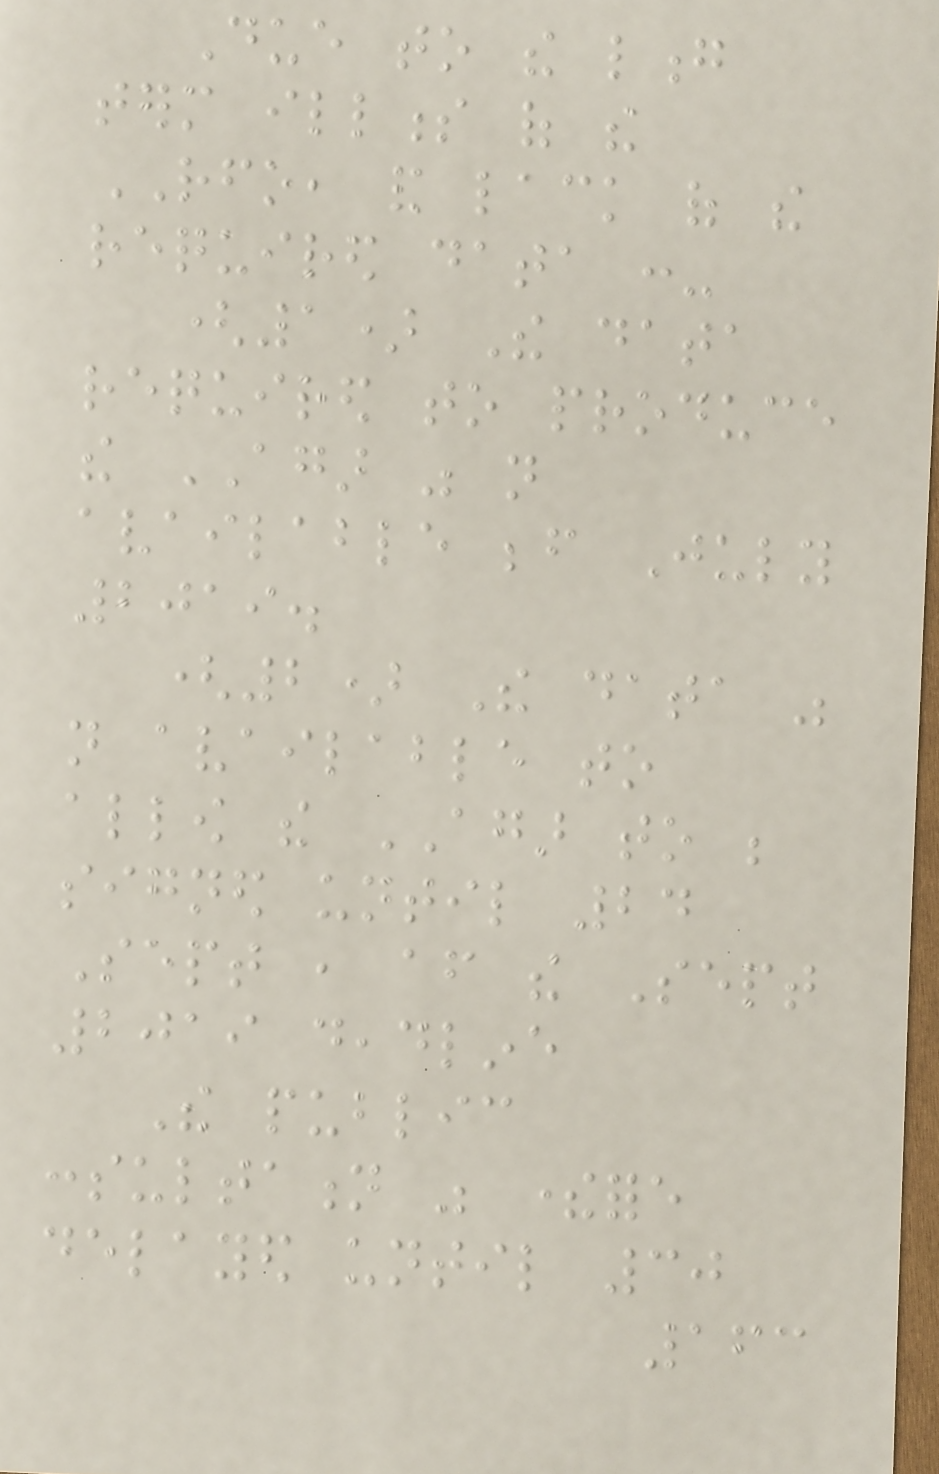Due to the long
term illness of the
RFO, and lack of the
required data :-
(1) The data
required to produce
the AGAR was not
available before July
2019.
(2) The data was
not available to
allow the AGAR to be
signed until 24
Sept , after the Sept
2019 deadline
The public
consultation was therefore
delayed until 30
163
